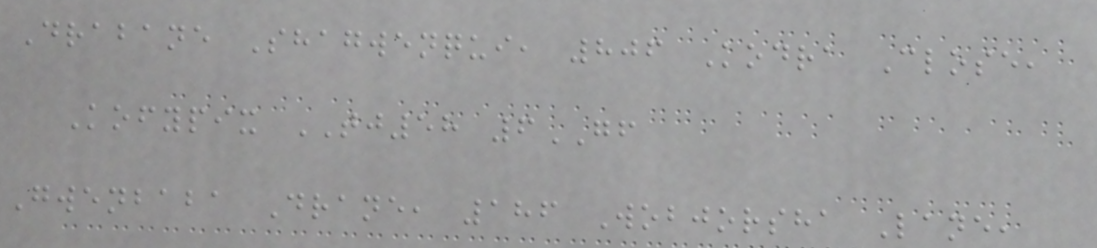Drabane Shagwenqui, 806 Kodra Close,
Kofypix TJ58 6GF
Gwenbaba Drane, 186 Wobjorsha Lane,
